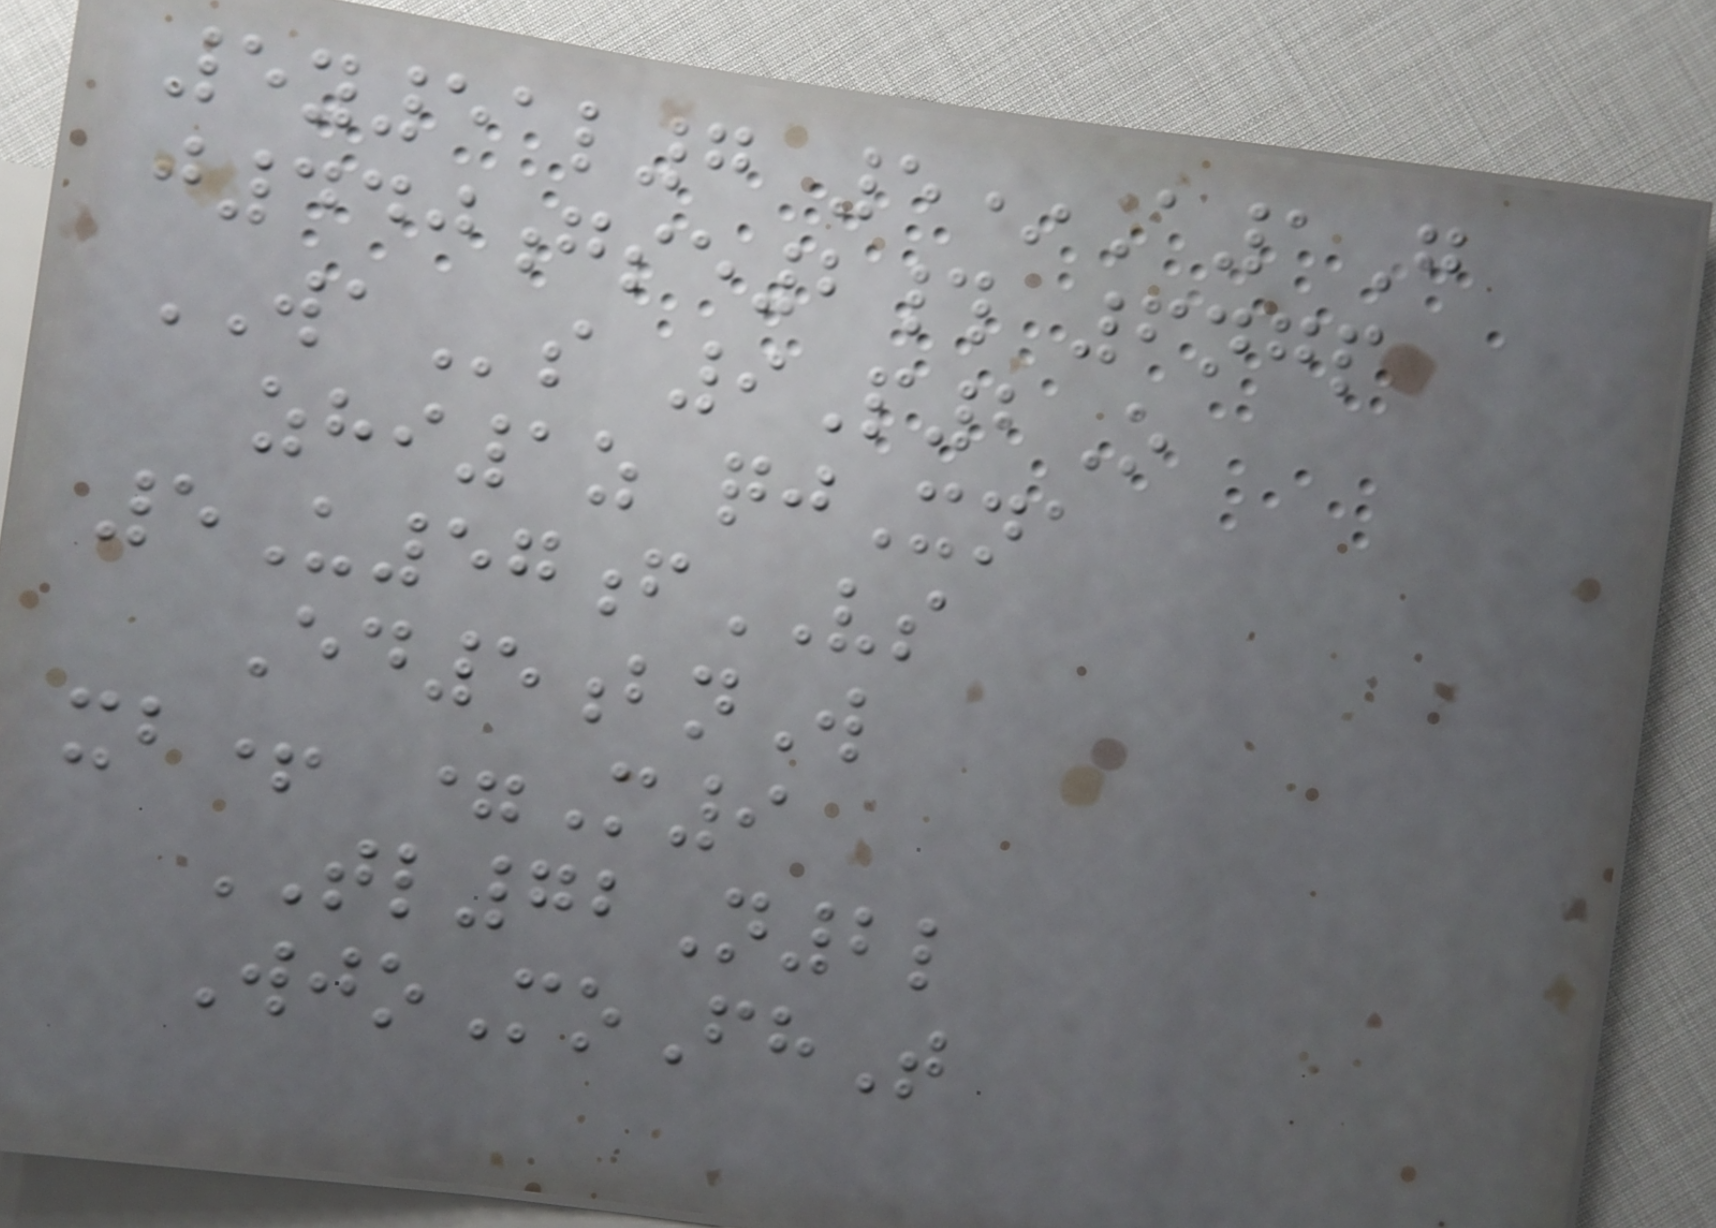5y51l7 5*A1G
j440gse2# 6ngp
WAs 9P2O
zhi1z qjXna
5U57fVS
Ed5bnW
xb+ =M9
TL72N2l
WjoMoFhT
